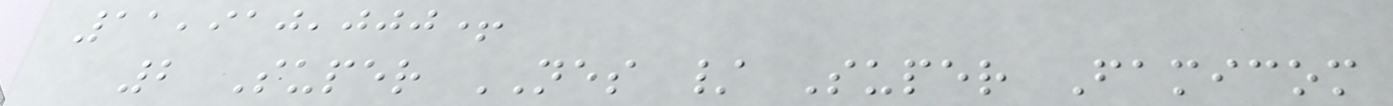11,910,000+
2 Super NES / Super Famicom
